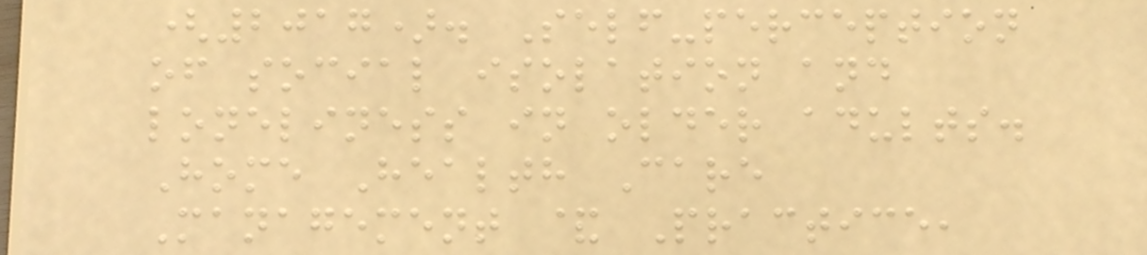(2017). Self-perception
of social isolation and
loneliness in older adults.
Home Health Care
Management & Practice,
